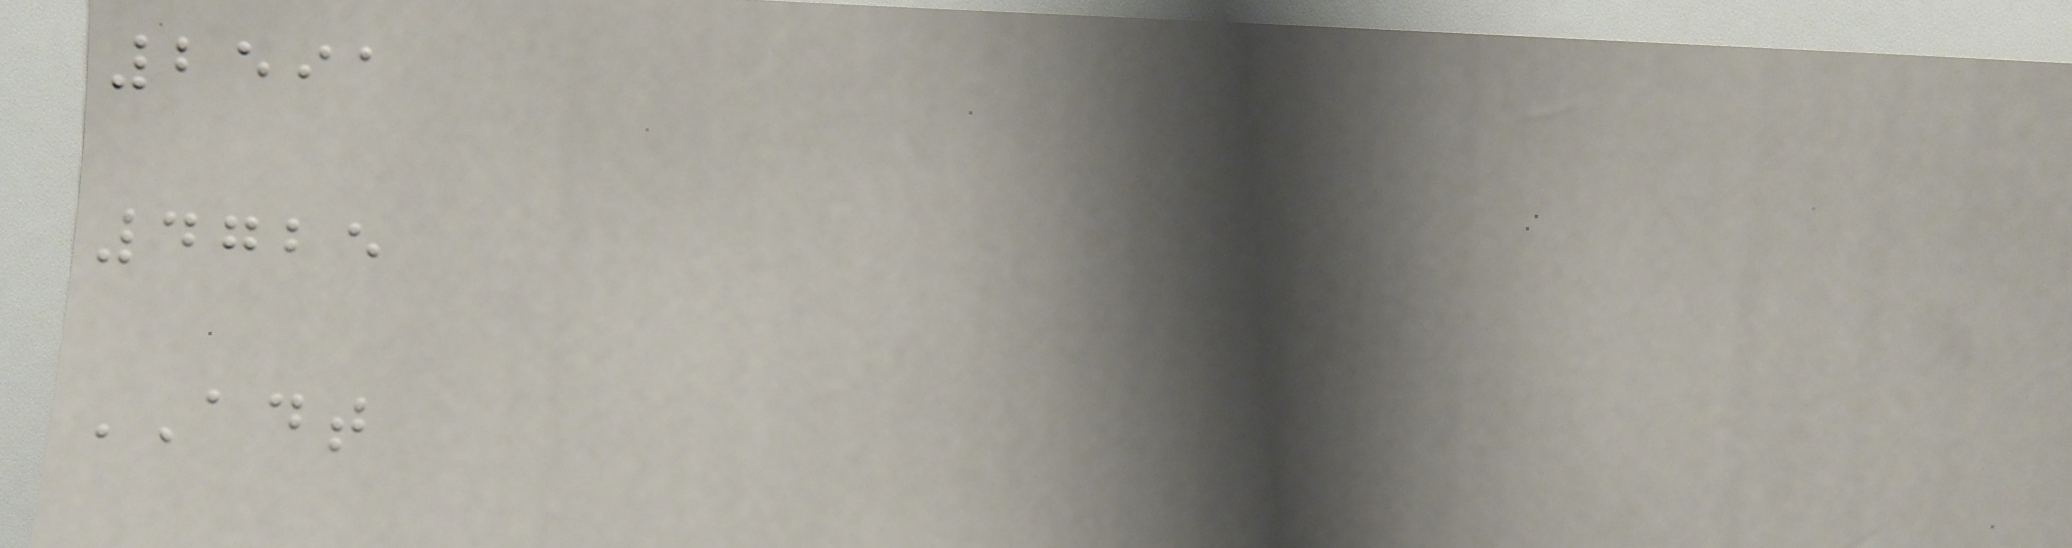2591
4725
ADT
